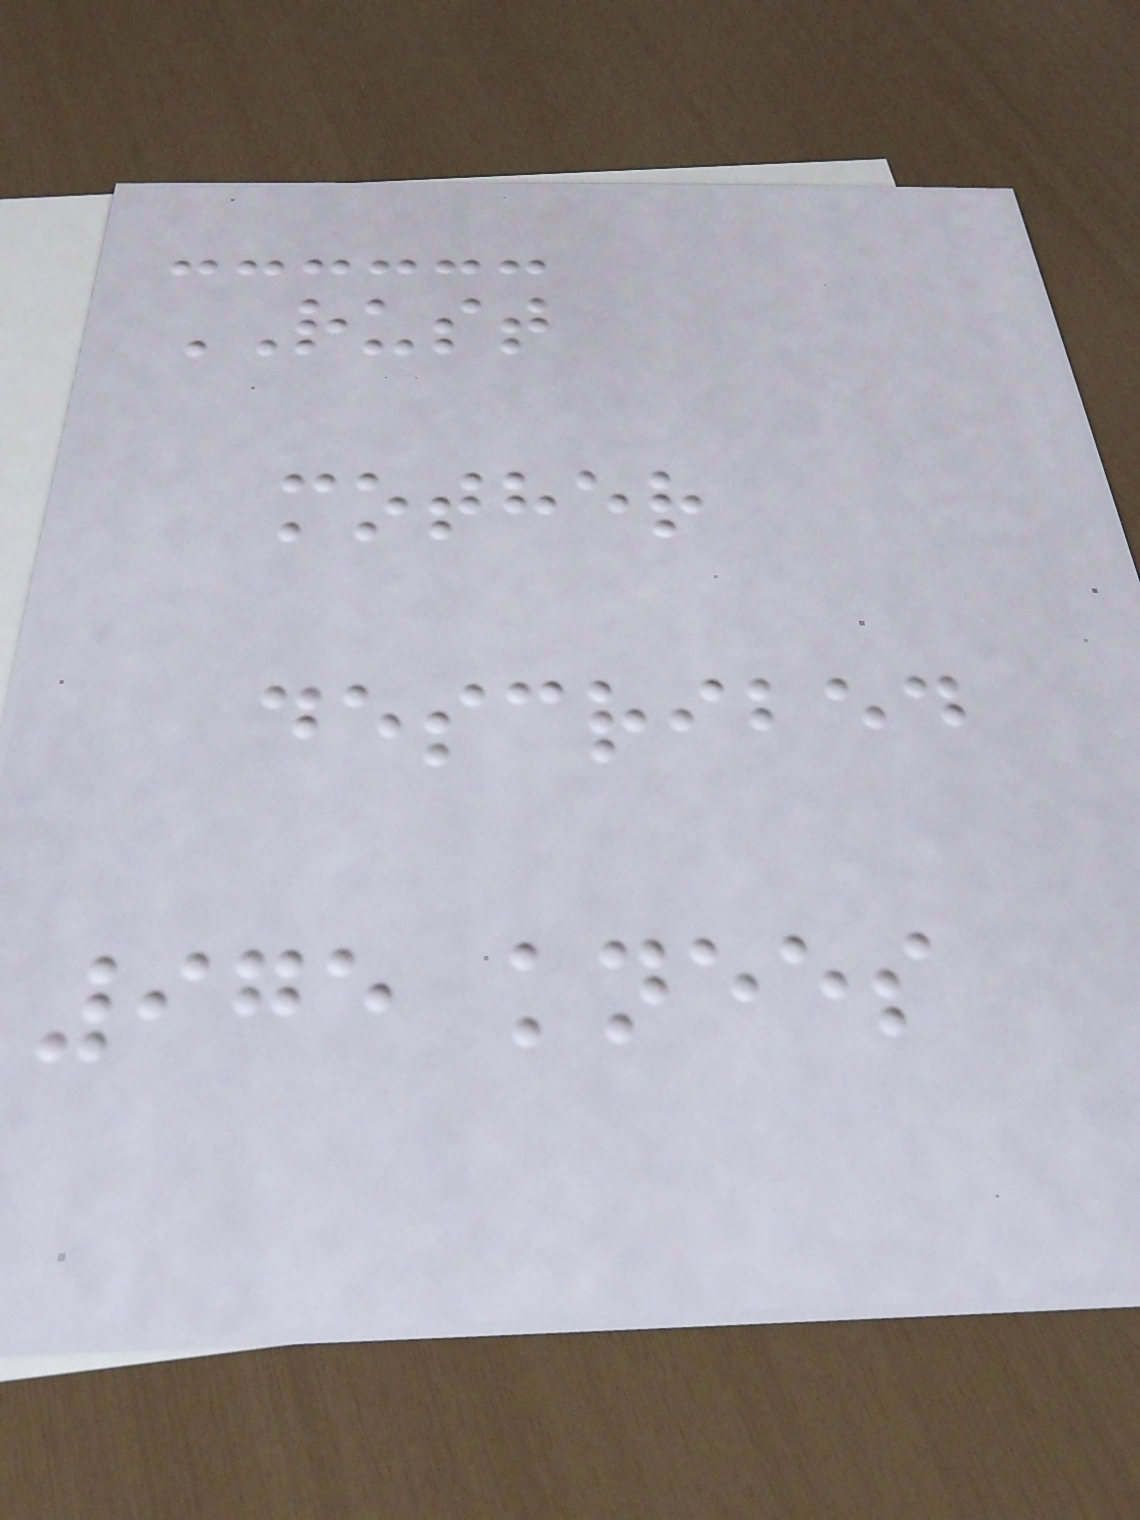RUST
mother
described
975 knees
